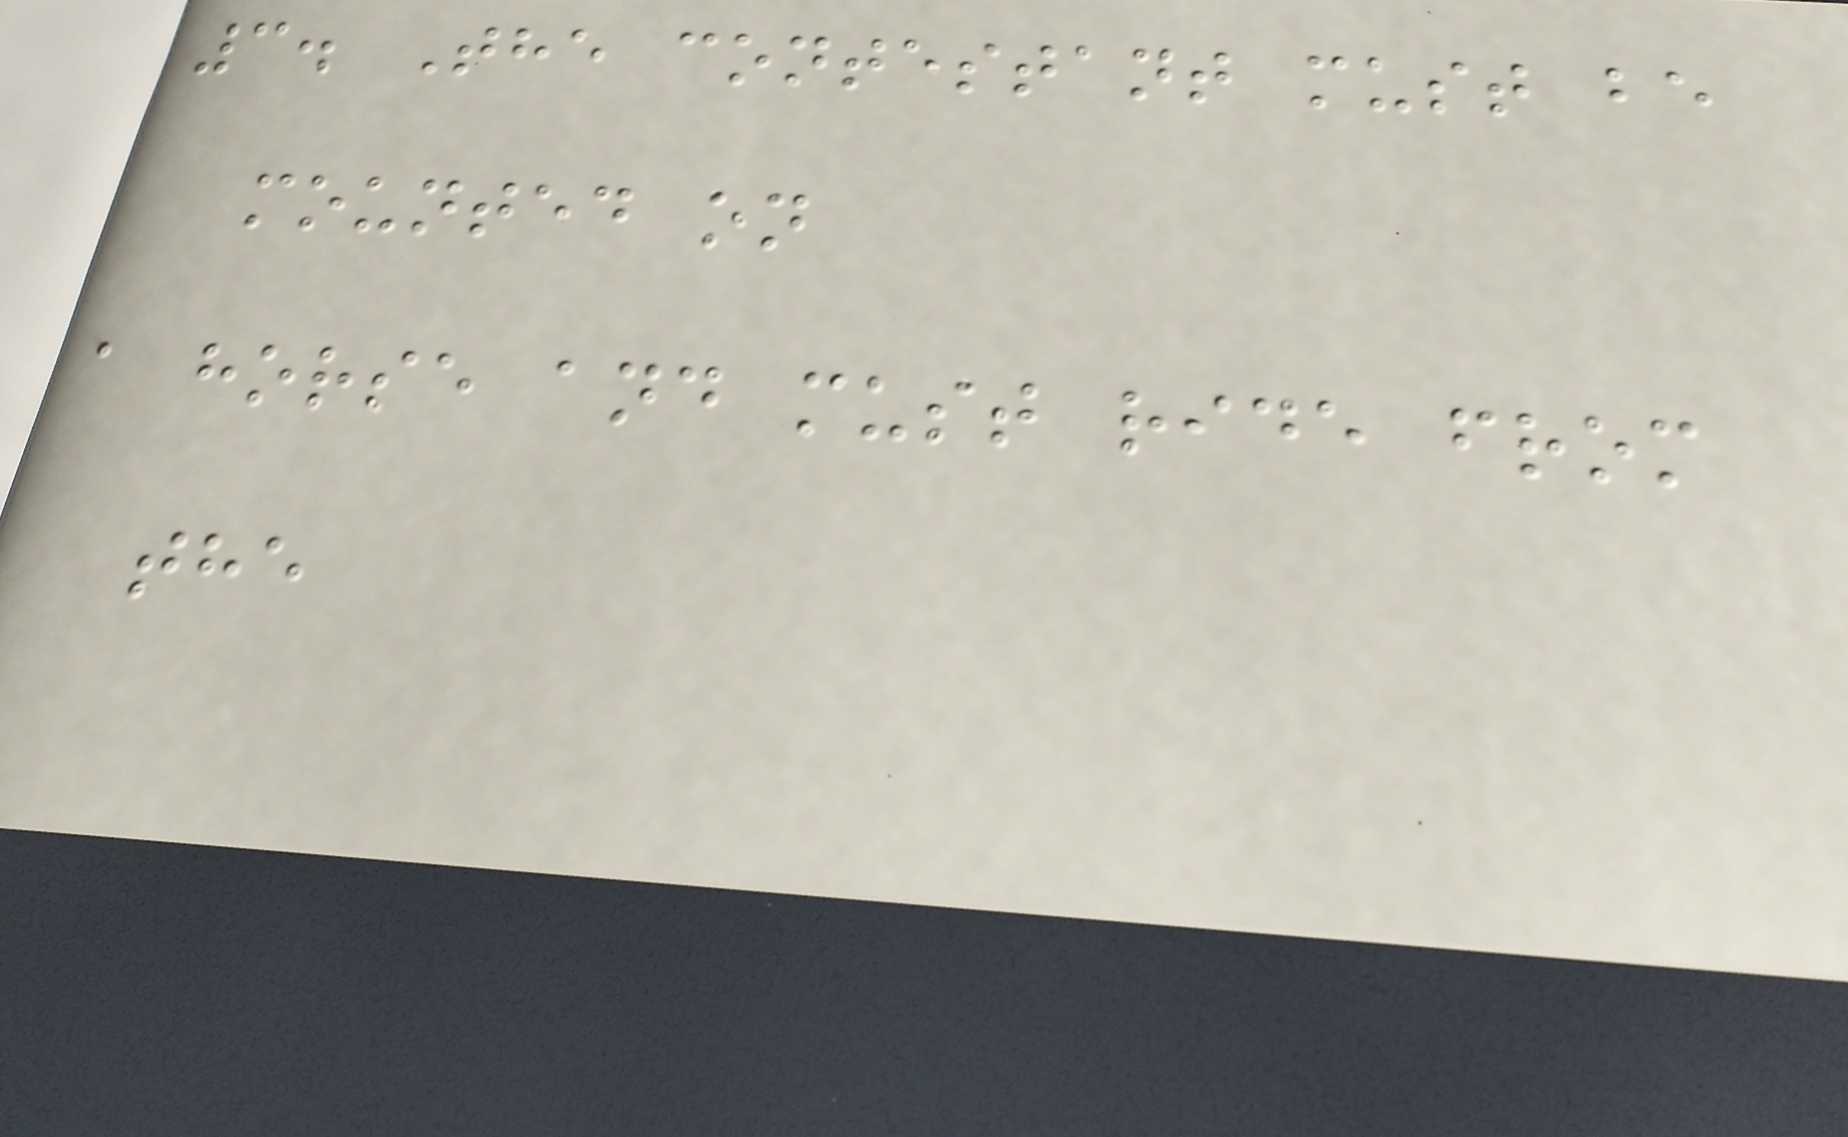3. The contestant must be
mounted on
a horse and must ride from
the
